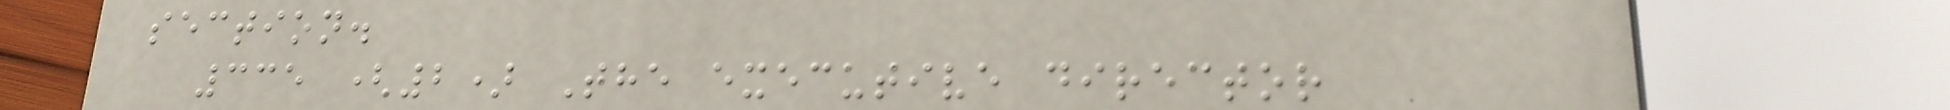section.
335 (2) The executive director
